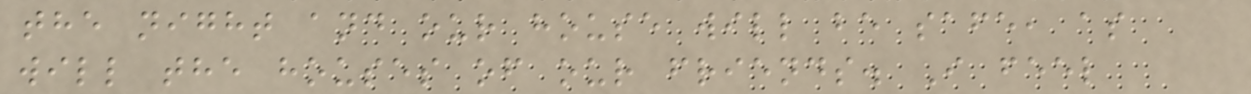the night and our house will be safe, as
will the houses of our friends. I feel
